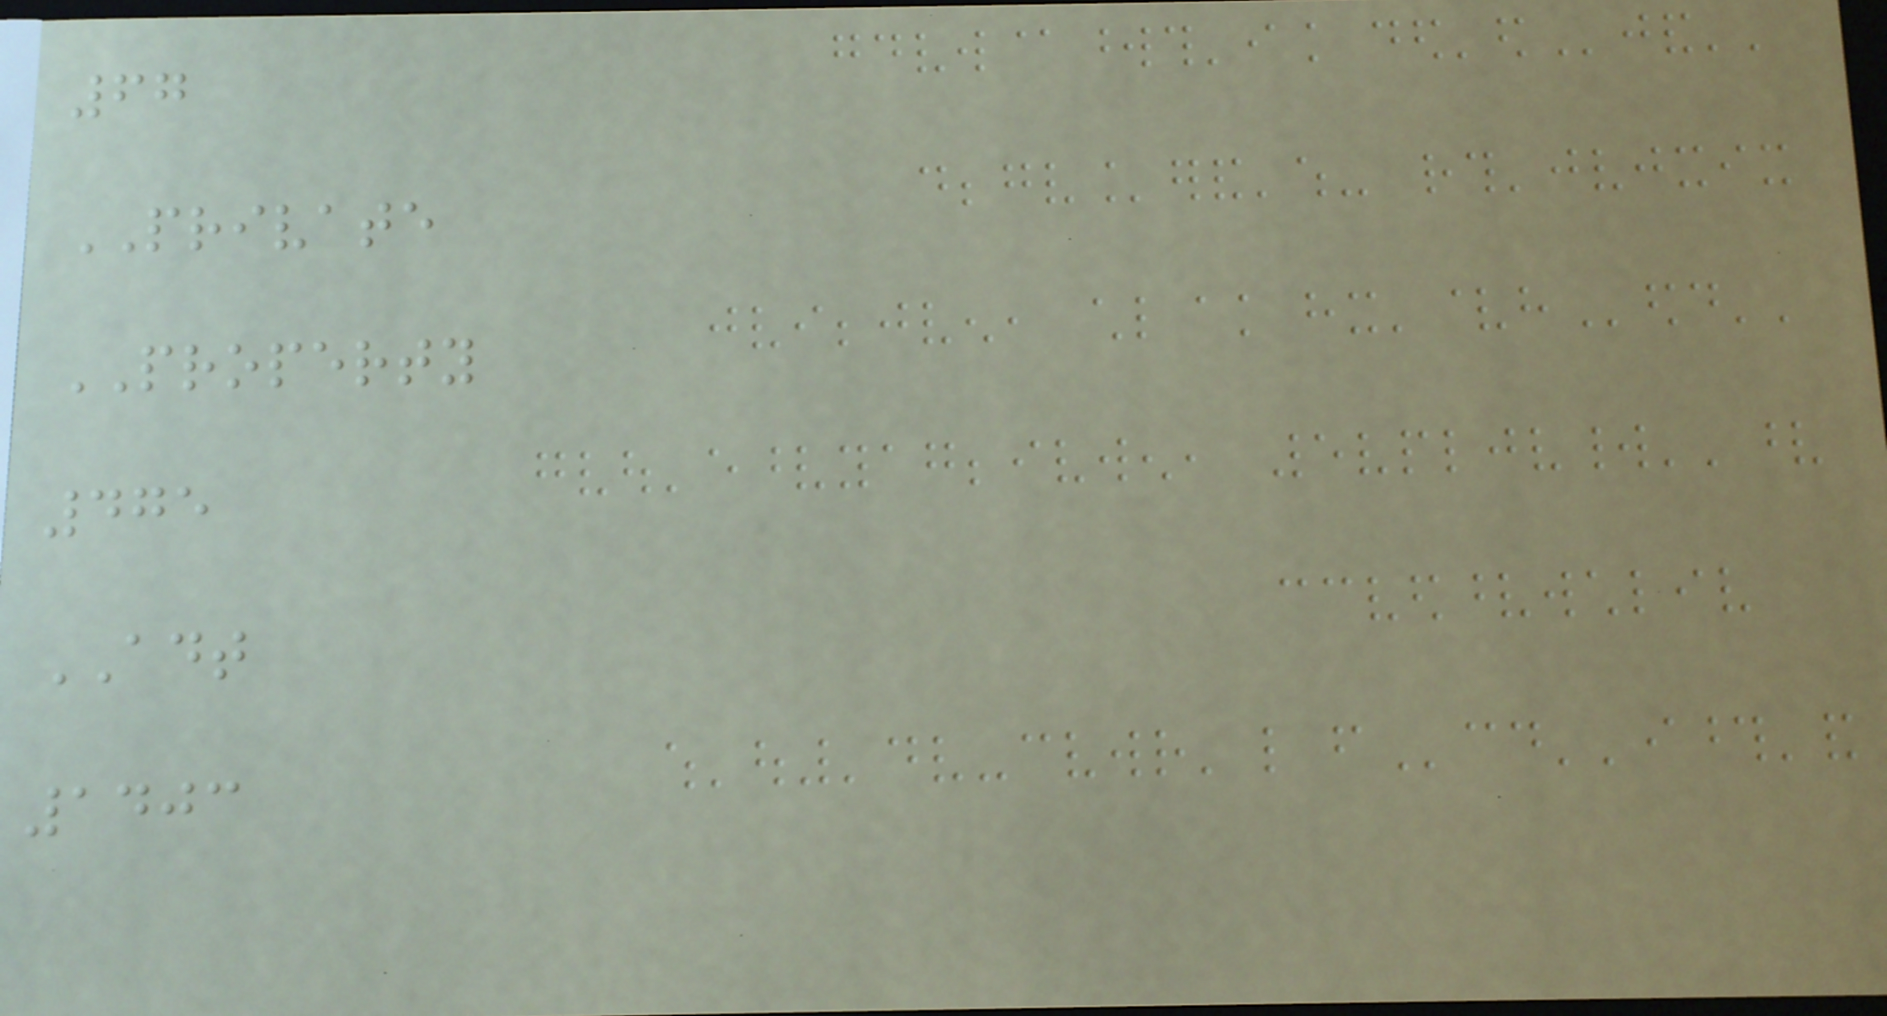67
PRIVATE
PROPERTY
475
ADT
1403
